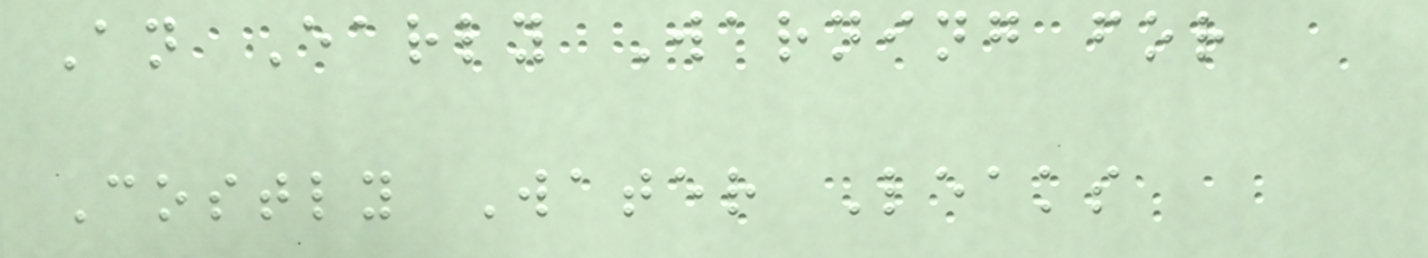An Early Warning for
Costly Water Leaks
